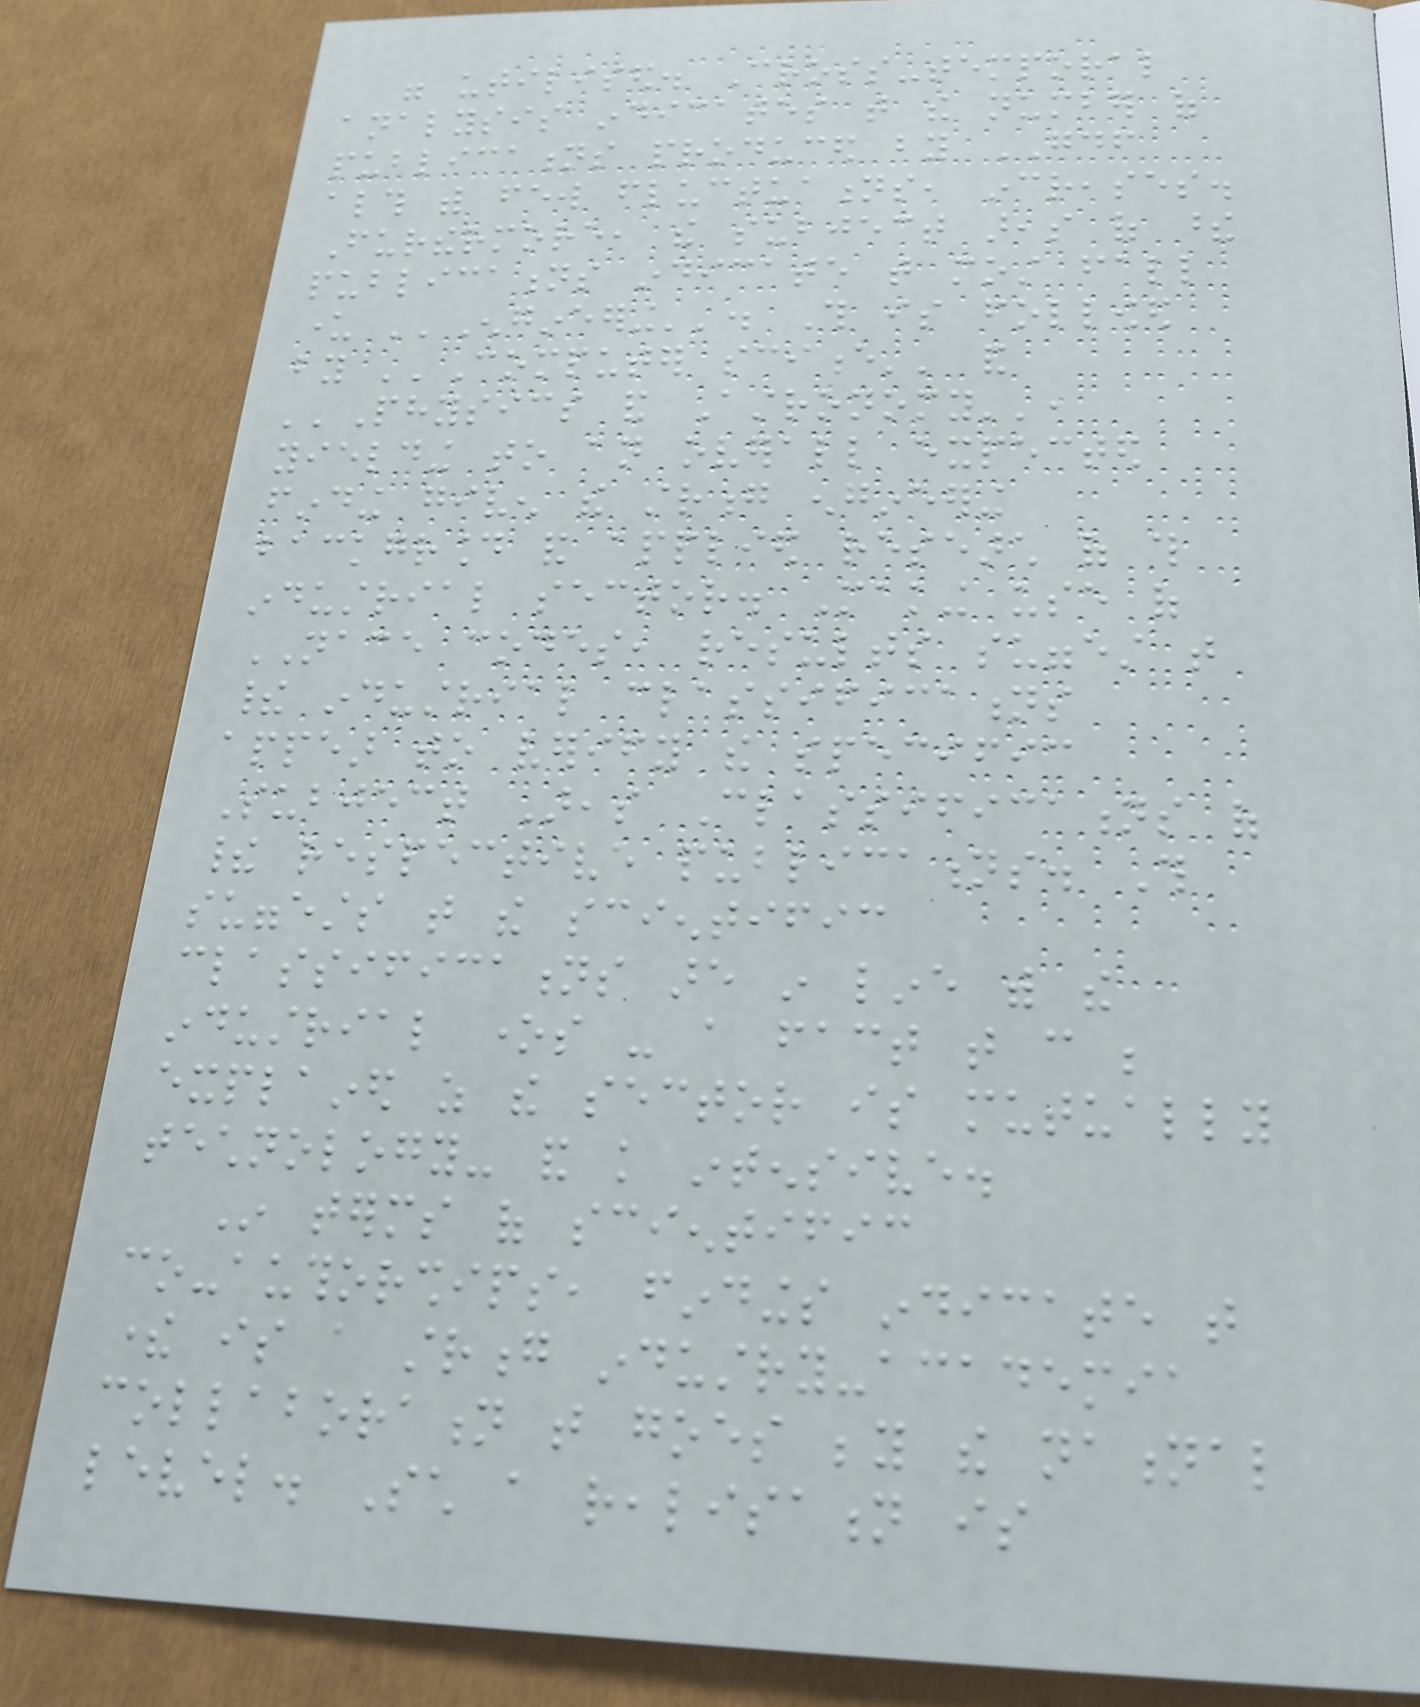were utilised. Cross-temporal
analysis indicates that the number of
publications produced by GDF
although with few fluctuations, increases.
Furthermore, the subject areas of these
publications indicate that most fall
under ''Engineering''. This is followed
by ''Computer science'' and
''Physics and Astronomy'',
yielding to an overall expected
finding given the strong engineering
background and applied research of this
industrial sector. Making use of
NACE codes, results suggest that
their industrial classifications
appear to verify the specific
Subject Areas Classifications of
their respective publications. This
suggests that the scientific
classifications are in line with the
industrial ones - a fact that can be
explained as the sector is mutually
technology- and knowledge intensive.
In terms of scientific
co-authorships, findings indicate that
there is a strong industry-academia
collaboration that goes beyond the national
level. Such a realisation is
